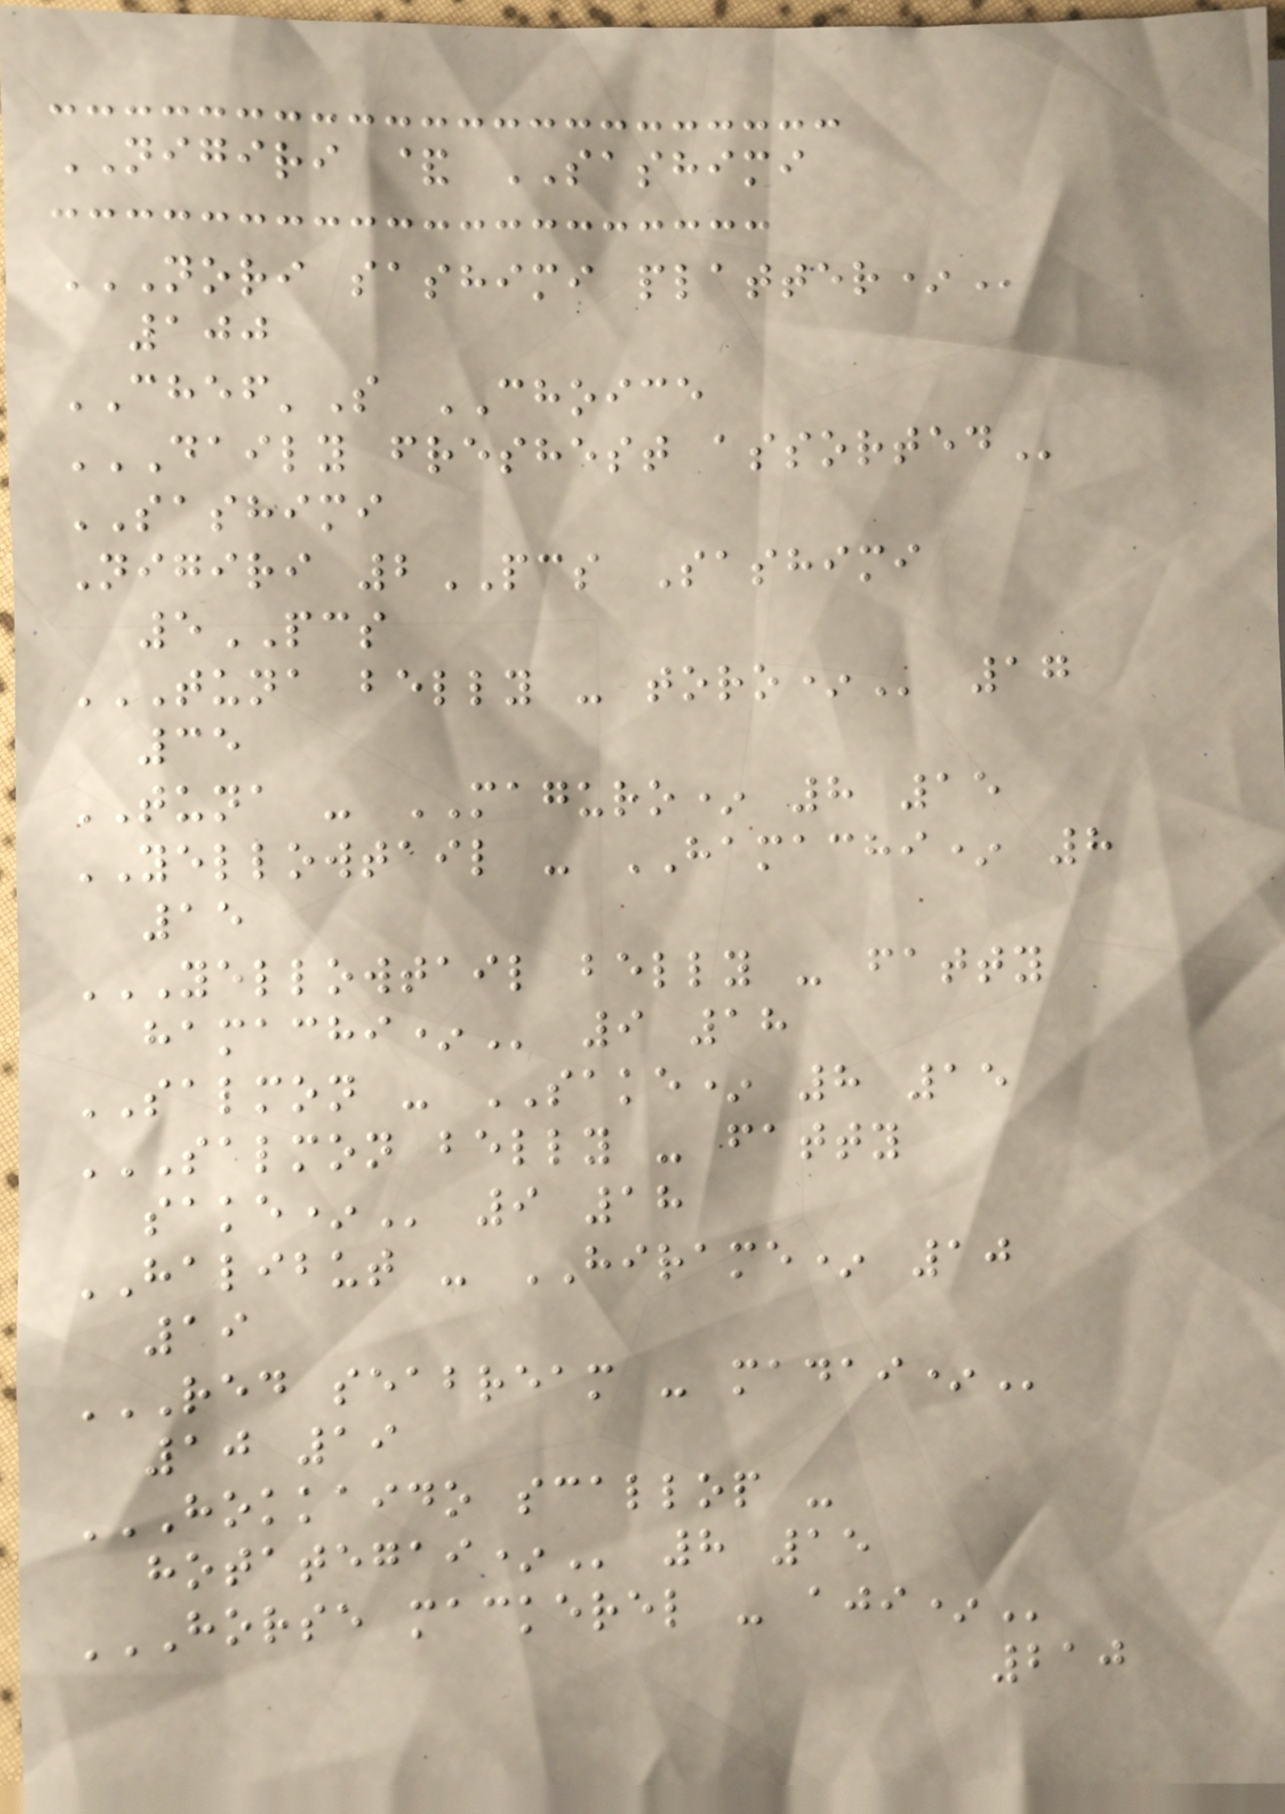NIGIRI & SASHIMI
NORI SASHIMI PLATTER*
100
CHEF'S CHOICE
DAILY FRESHEST ASSORTED
SASHIMI
Nigiri 2PCS Sashimi
5PCS
TUNA BELLY - TORO* 17
35
TUNA - MAGURO* 8 15
YELLOWTAIL - HAMACHI* 8
15
YELLOWTAIL BELLY - FATTY
HAMACHI* 9 18
SALMON - SAKE* 8 15
SALMON BELLY - FATTY
SAKE* 9 18
HALIBUT - HIRAME* 10
19
RED SEABREAM - MADAI*
10 19
HOKKAIDO SCALLOP -
HOTATEGAI* 8 15
HORSE MACKEREL - AJI*
210
